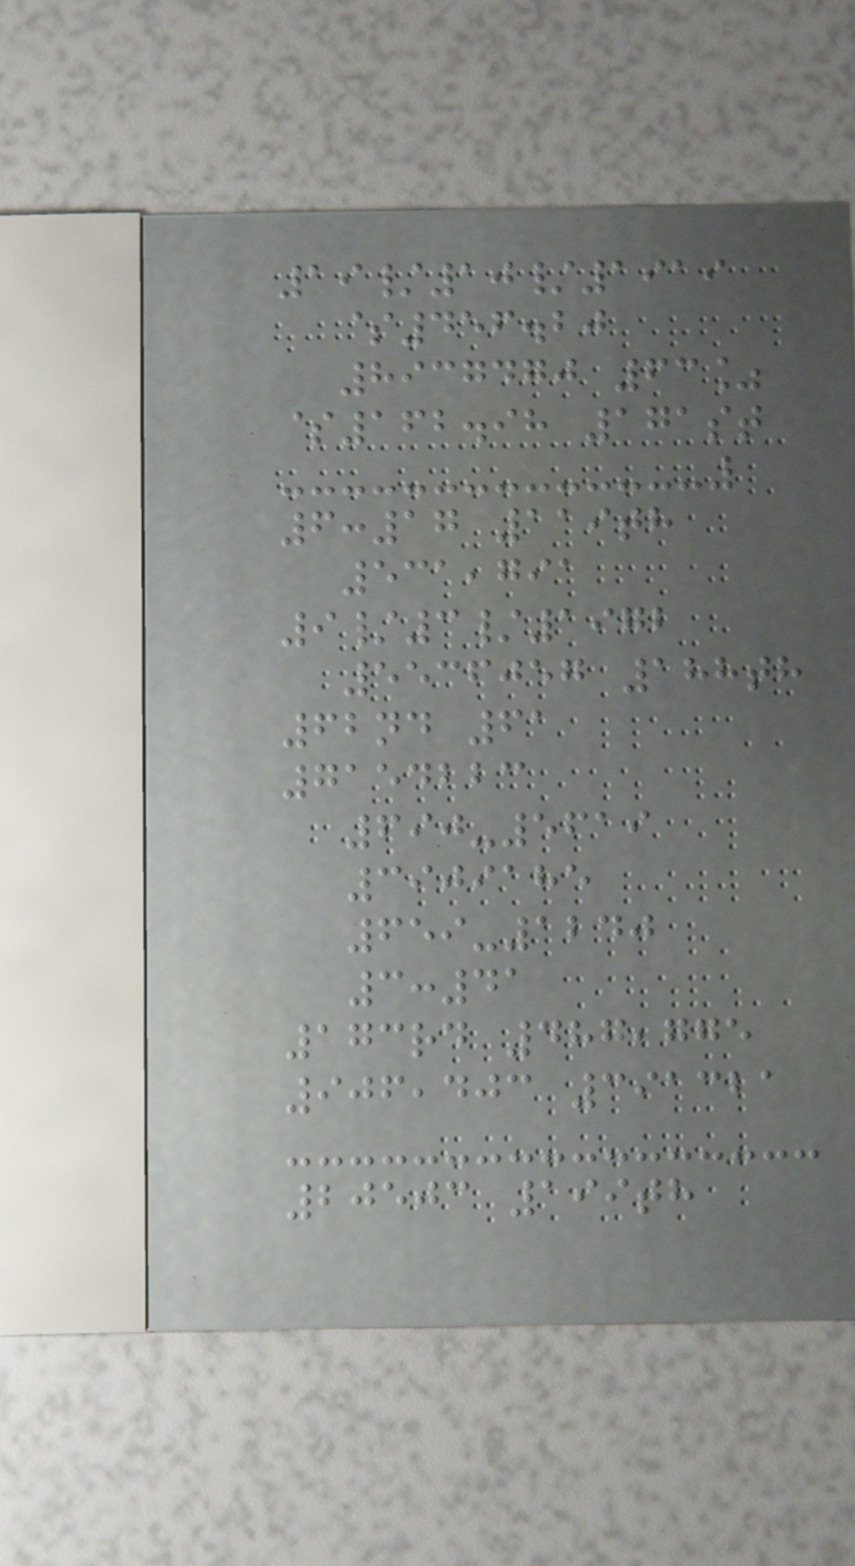19/10/1919
$456.20
8937470 63%
$162.98 171st
6:17 119th
531,791
9/3/1972
5536057 188th
62nd 61
7154223
690-5619
3909185
659-1240
3:41
173rd 487,775
906,403 391321
20503 199th
